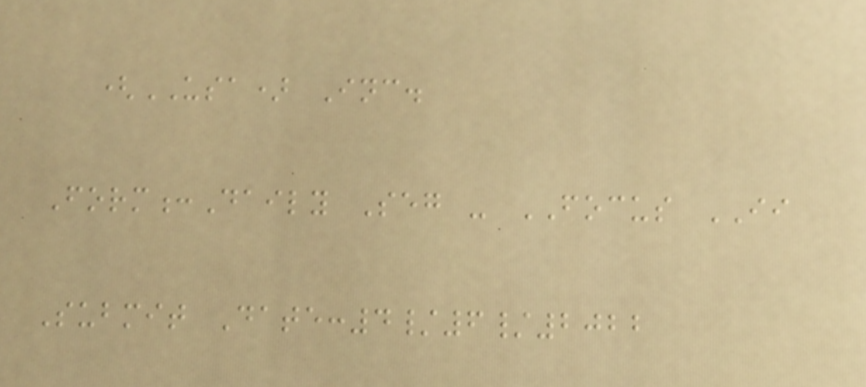(USA) Inc.
Form:Daily Seg - FOCUS II
Submit Date:4/6/2022
